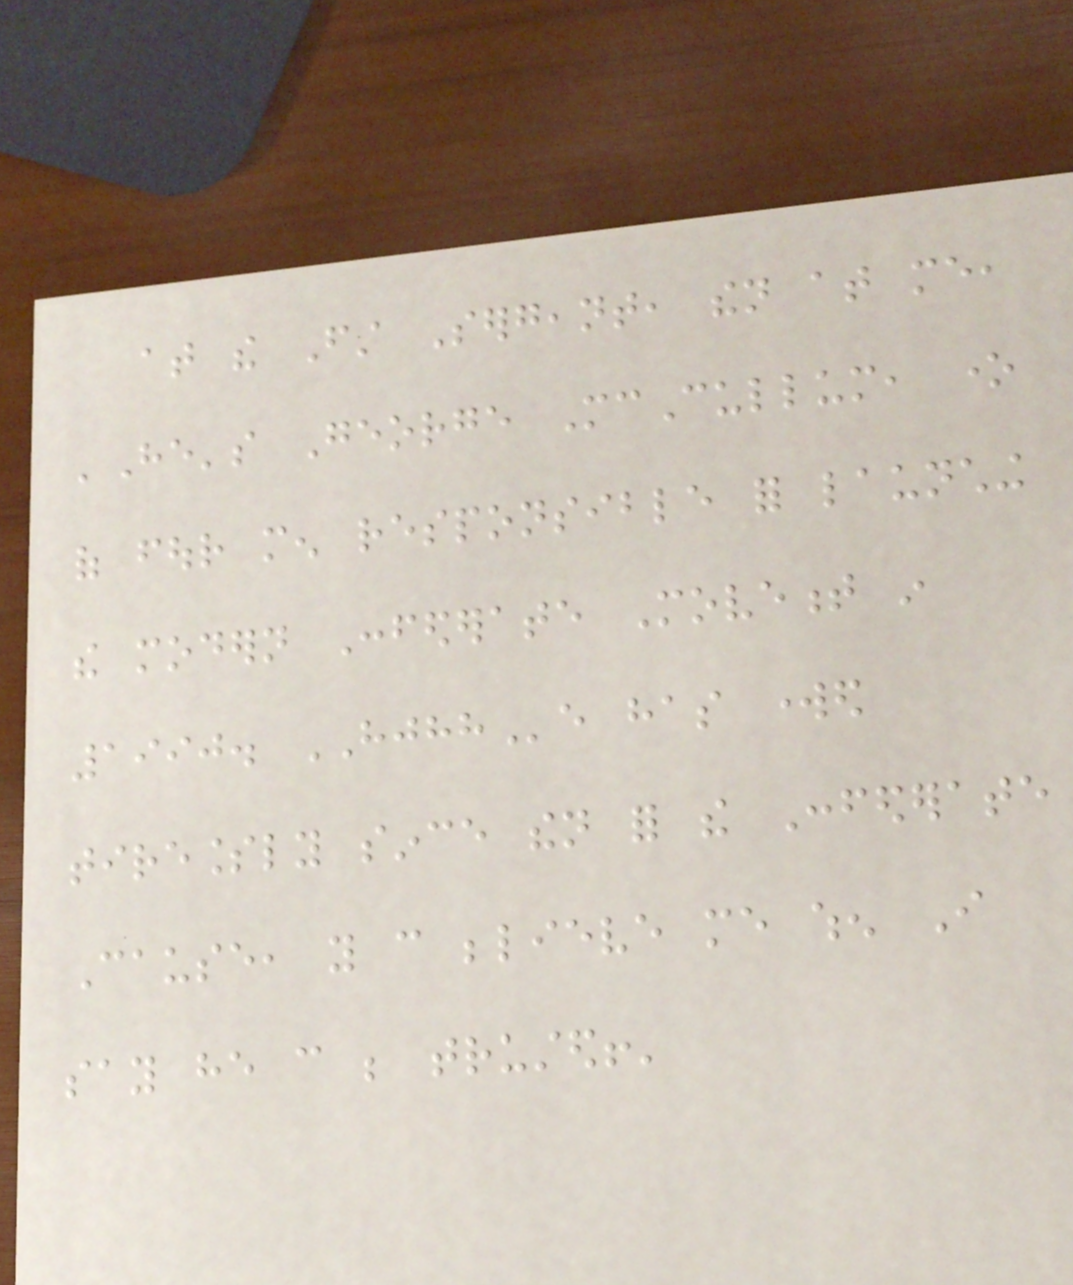at the First Sergeant, then at me,
'He's George McCullum, one
of four men responsible for launching
the modern Confederate Movement in
1990. HJHHe has worked
tirelessly since then for the Confederate
Cause, you can believe me when I
say he can be trusted!'
